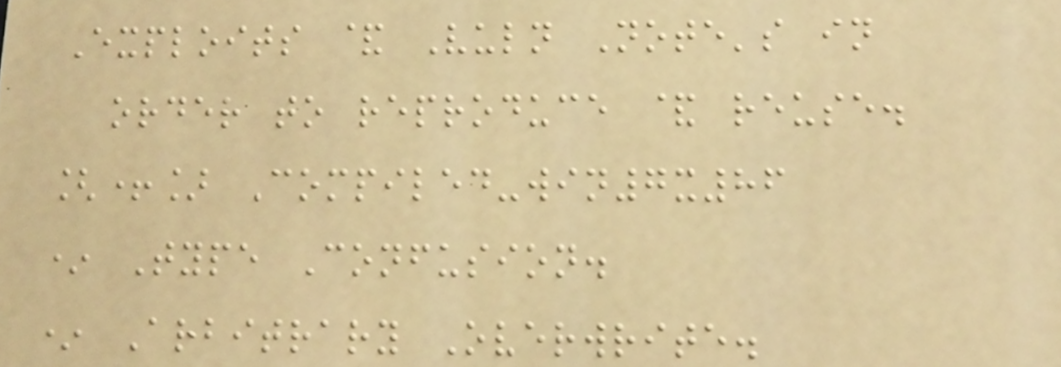Exploits & Vuln Note's in
order to reproduce & reuse.
[+] Compiled-win7x86
* Type Confusion.
* Arbitrary Overwrite.
